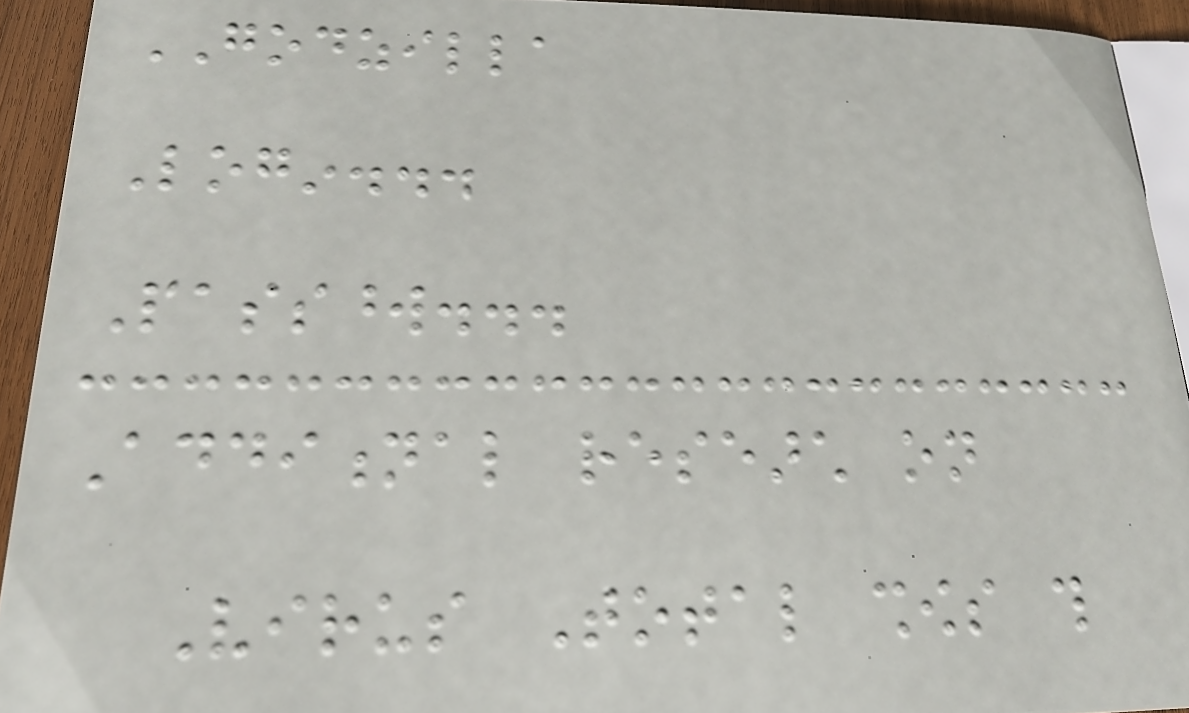GODZILLA
Login...
Password...
Additional research on
Virus Total shows this
